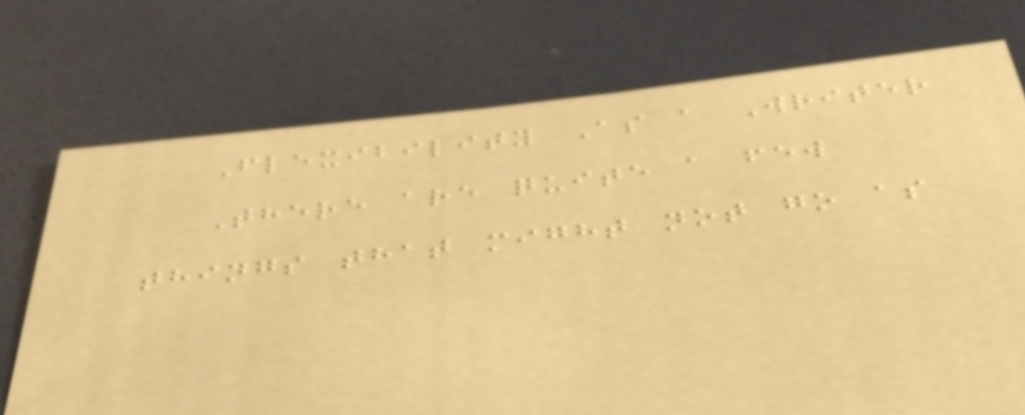Flexibility As a Writer
There are quite a few
things that might not go as
